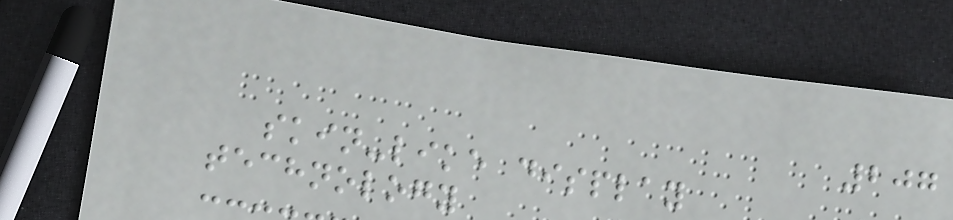207
skin-like display
technology
